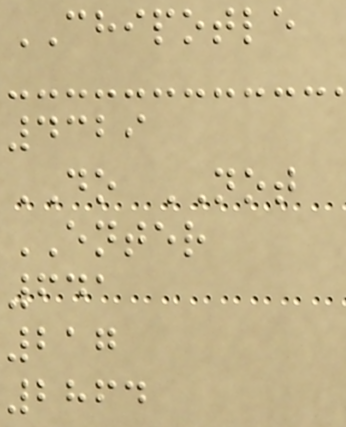CHIPOTLE
4329
DO NOT
ENTER
641
217
2864
